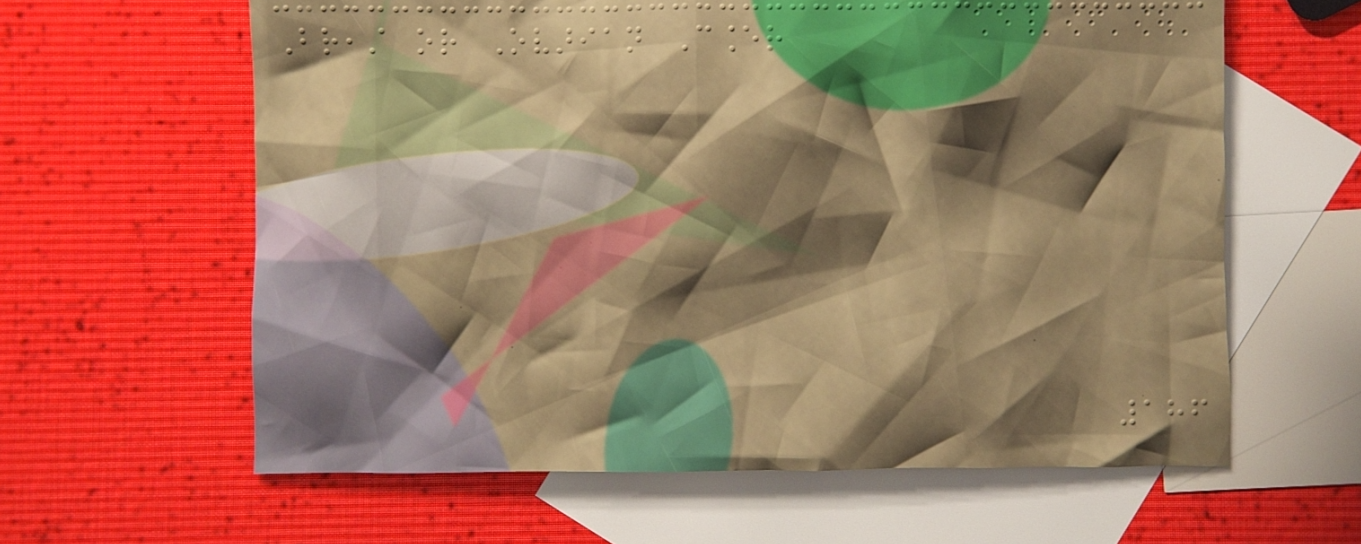Breast or Ovarian Cancer
186
